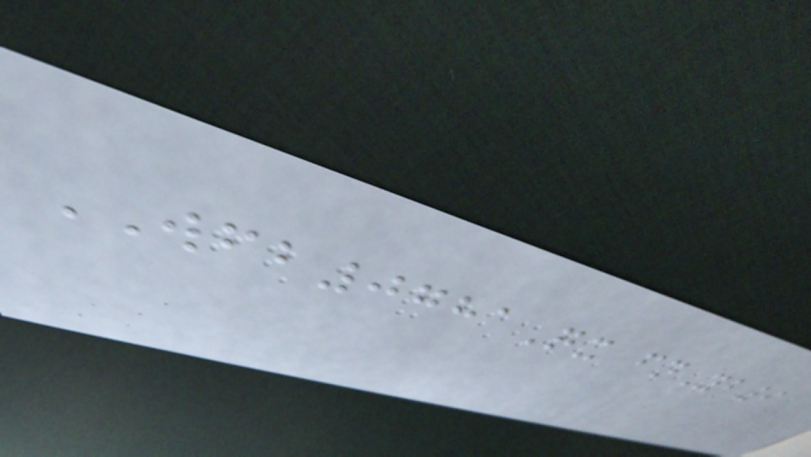WFB0781Qx fnYb9
